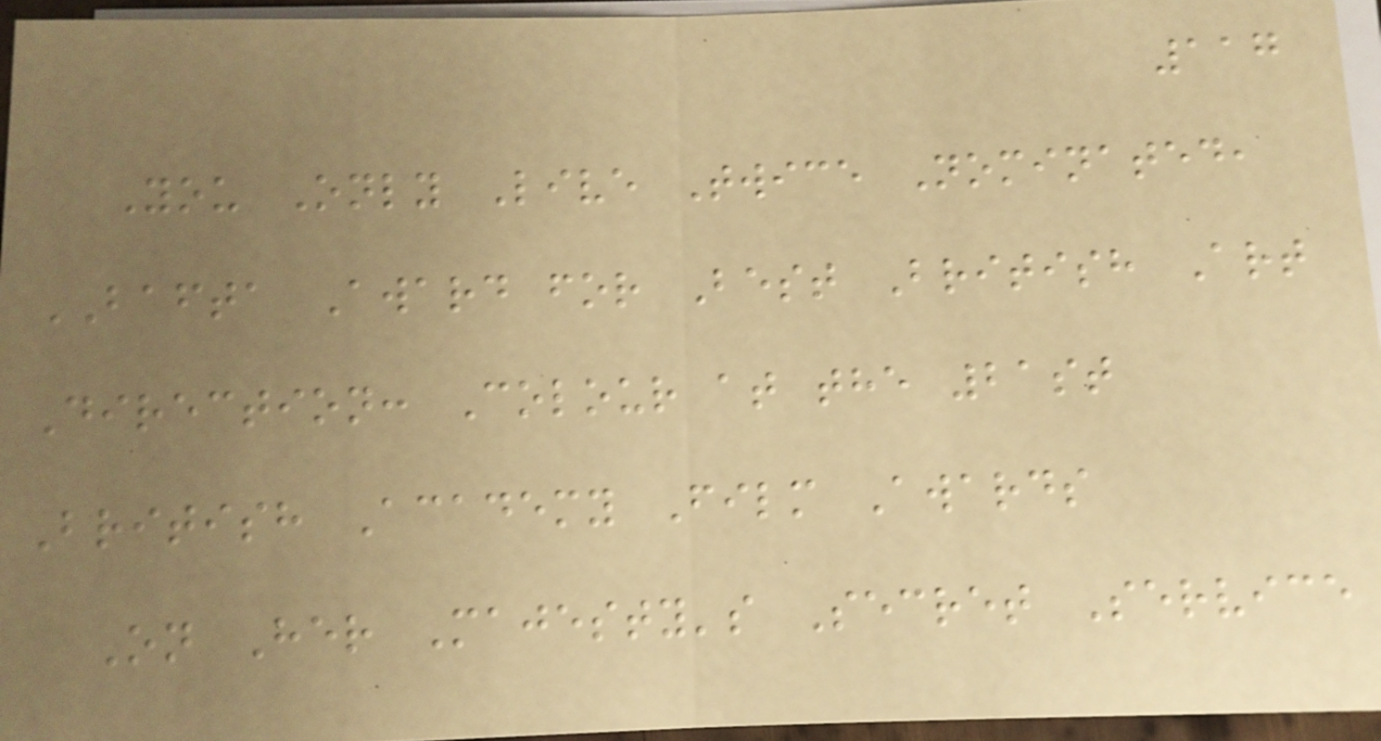117
You Only Live Twice Nominated,
BAFTA Award for Best British Art
Direction: Colour at the 21st
British Academy Film Awards
On Her Majesty's Secret Service
